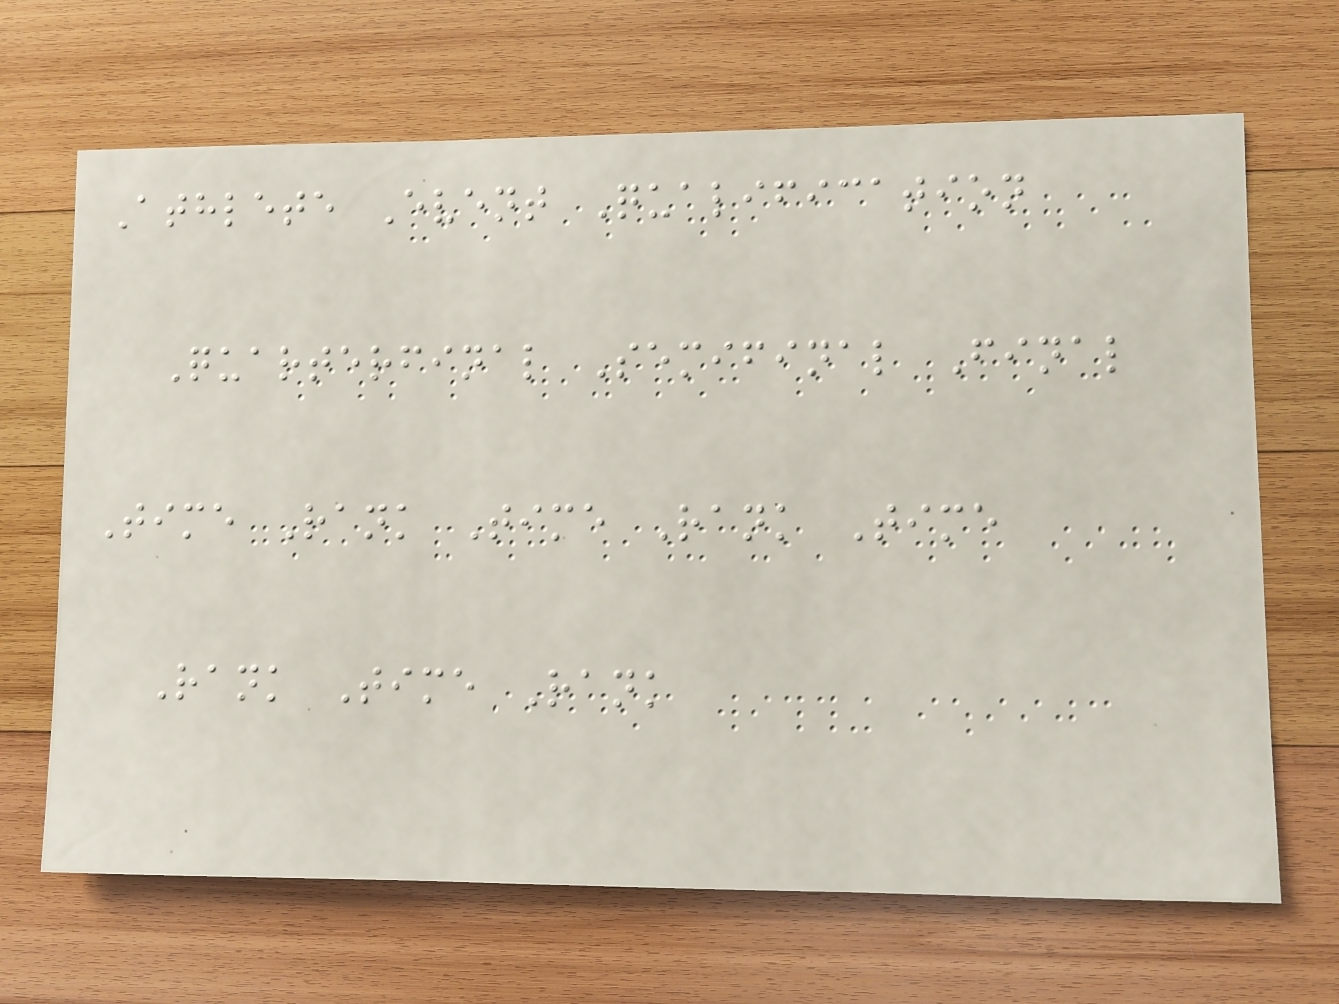Athlete Event Qualification
Quarterfinal Semifinal Final
Time Rank Time Rank Time
Rank Time Rank
